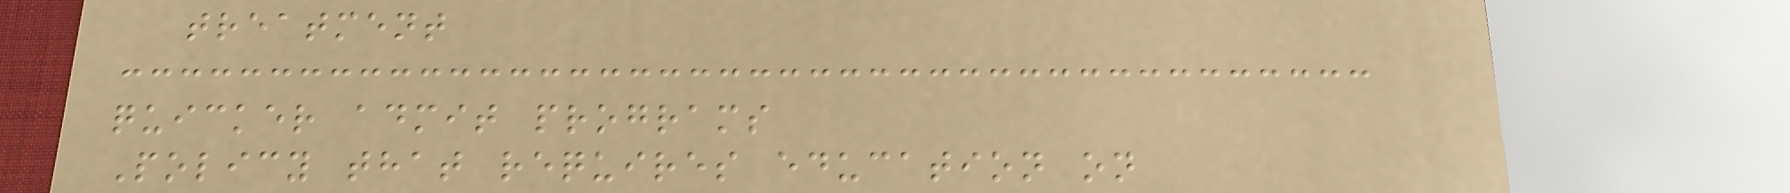treatment
quicker admit programs
Policy that requires education on
